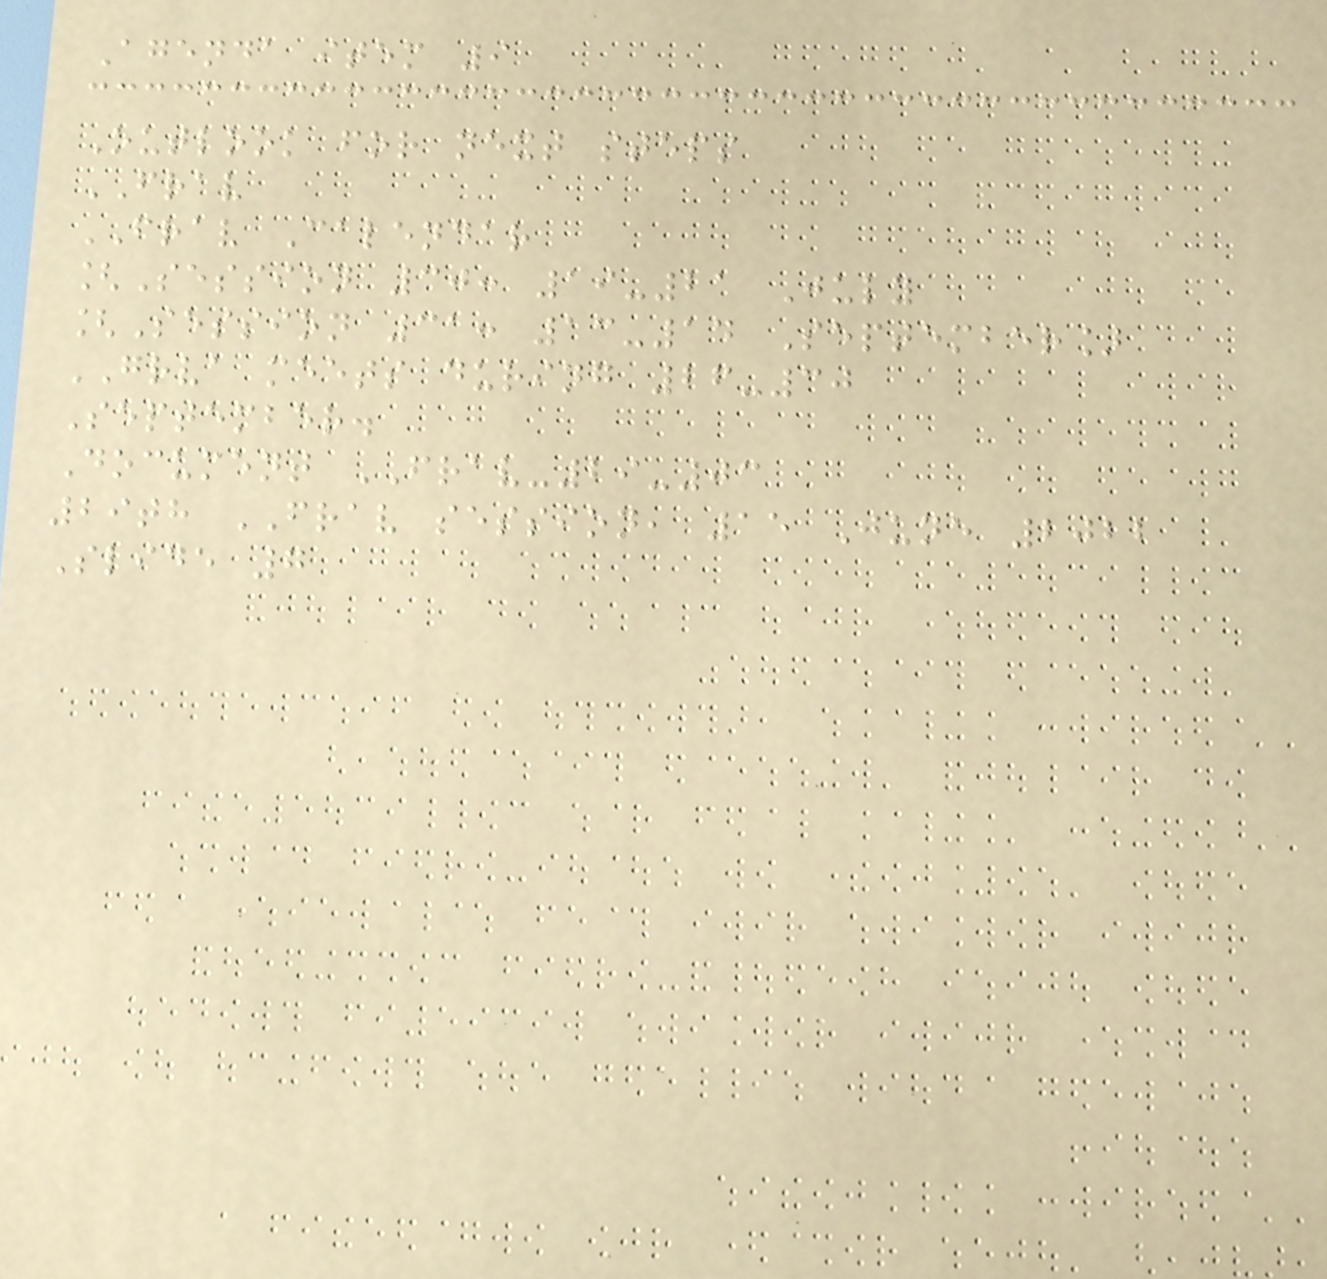Agenda item 9
Outlook for next steps
FRAV
FRAV Calendar
[Session 30: 19-21 July
[Session 31: 13-14 September]
GRVA meets during 26-30
September.
Document FRAV-29-03
29th FRAV session, 15 June 2022
Slide 7
